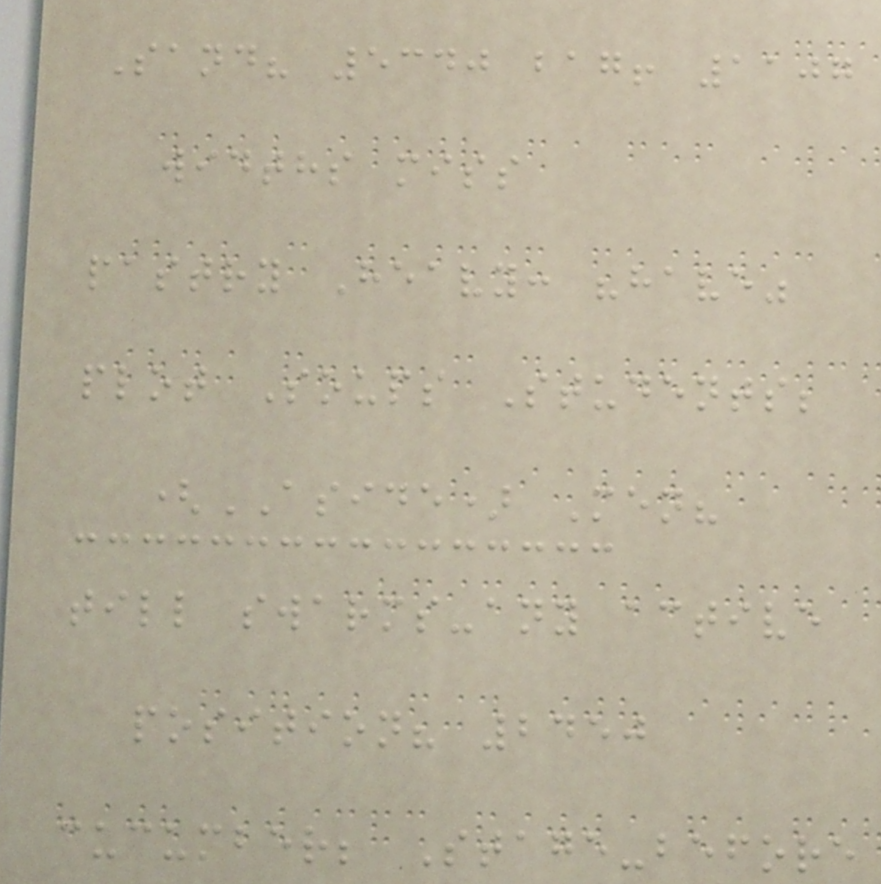Sand? 5340 bag! 1107
widths miss
pastry Heavy: "have"
plot Soups Students;
(ASIDE) Men?
till swarms-any active
position? 2450
cucumber; Stage-before
